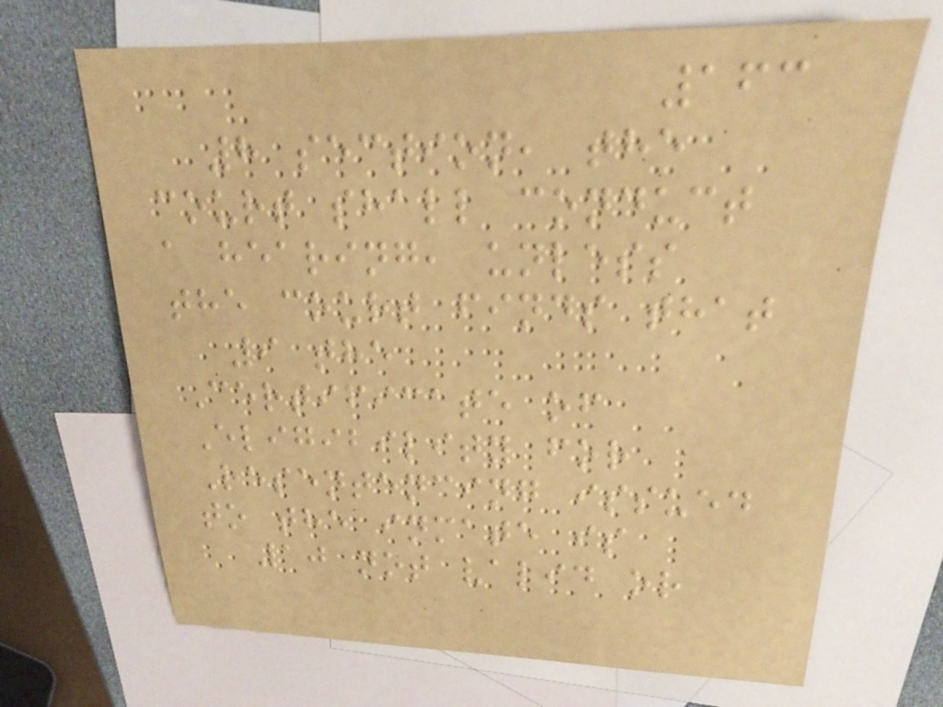163
8 section, the
court shall conduct
a hearing, unless
the court finds that
9 the
Certificate of
Eligibility for
Resentencing issued
to the inmate is
10 not valid or
